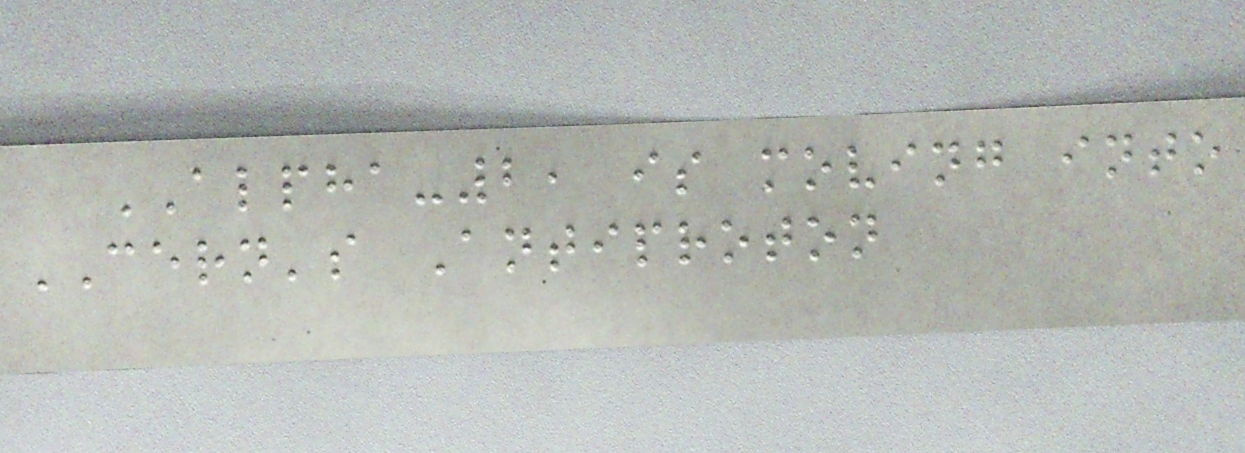ALPHA-2, is moving into
CERN's Antiproton
